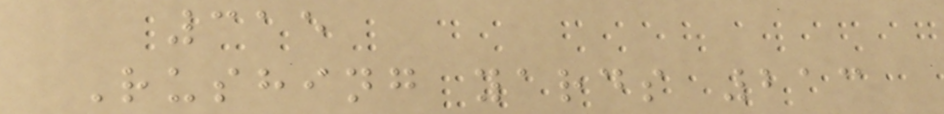315
Rushing yards 213
